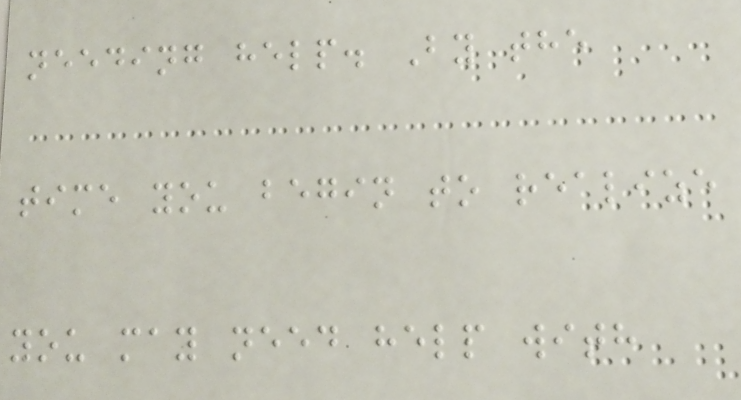needing help. By the
time you begin to realize
you may need help with
